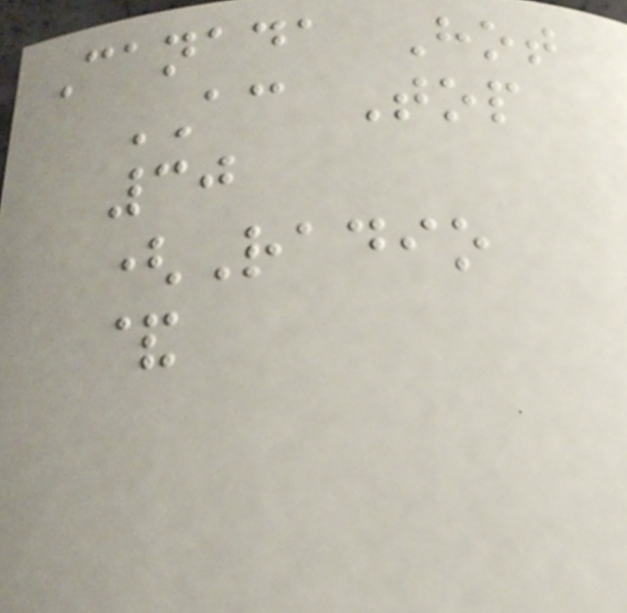Canada Hot
AC Top
30
(Radio
&
